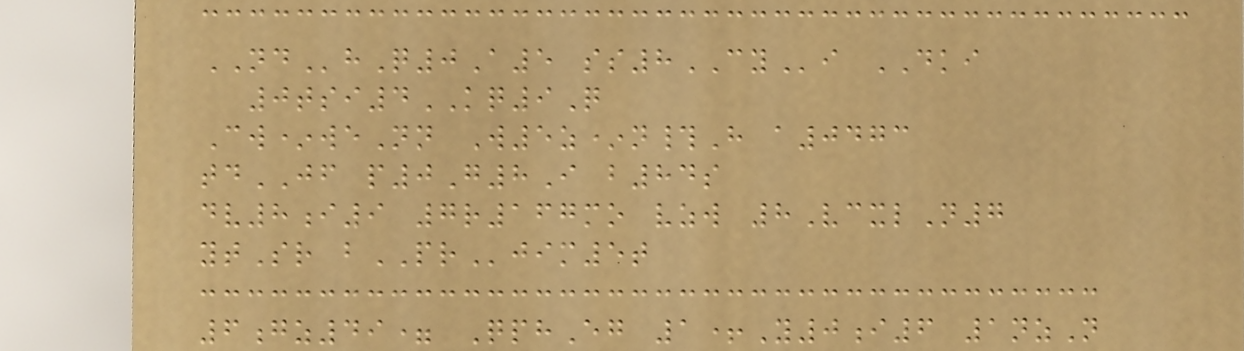NDhQ0A5 ss8CYi DKI
0tsi4KQ9Q
Cw*weNn W5z*n#H a0473
tdJF p0G8I b84s
dv8i9 7r167mo vzw 8VcxlN7
ytSr bPRjim5t
6gz49= QphEg 1+Y0i6 1nzN
